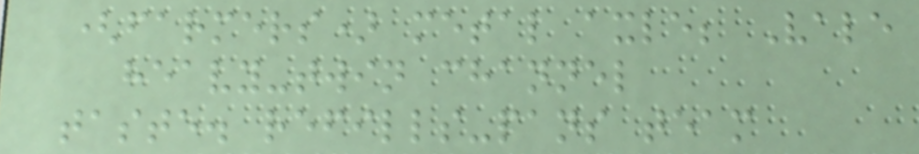(farmers) metal axle; Vale
heavy-twin channel
taste. refills-pans team
